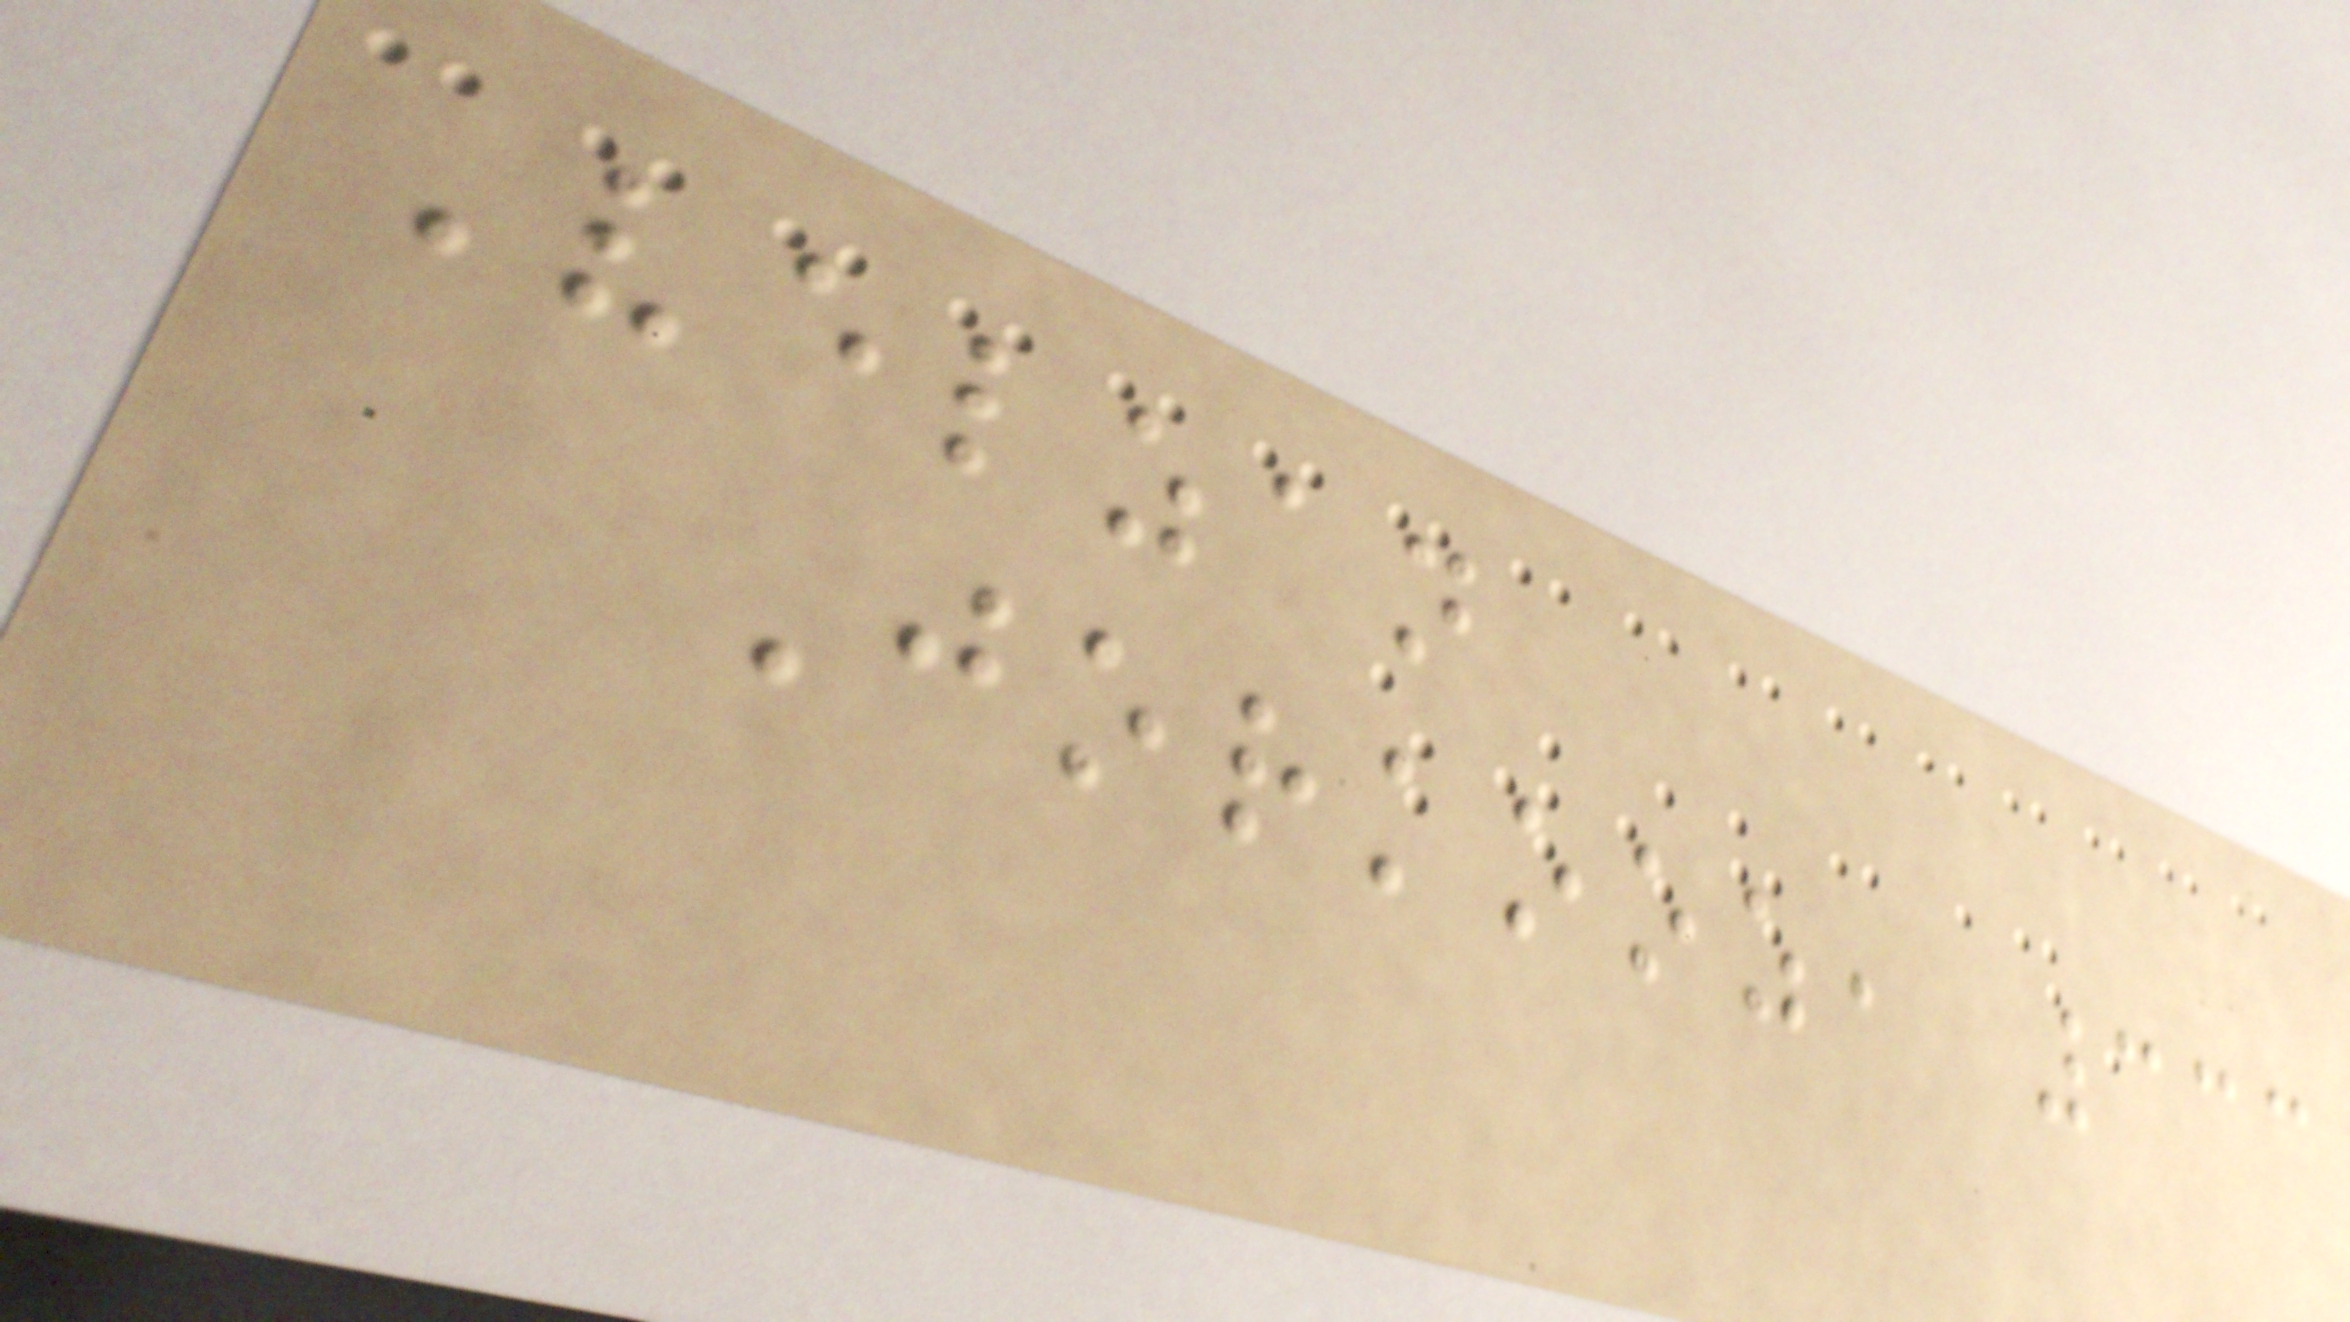Velzan
Jorkooz, 333
